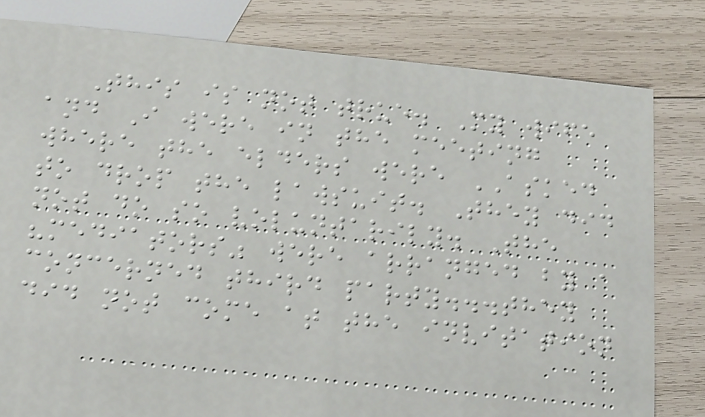This is not true. My wife
and I were in the meeting
where the elders were ASKED
to drop the lawsuit. They did
not do so voluntarily. The
"mediators" were arranged by a
concerned third party...they
did not come at the invitation
